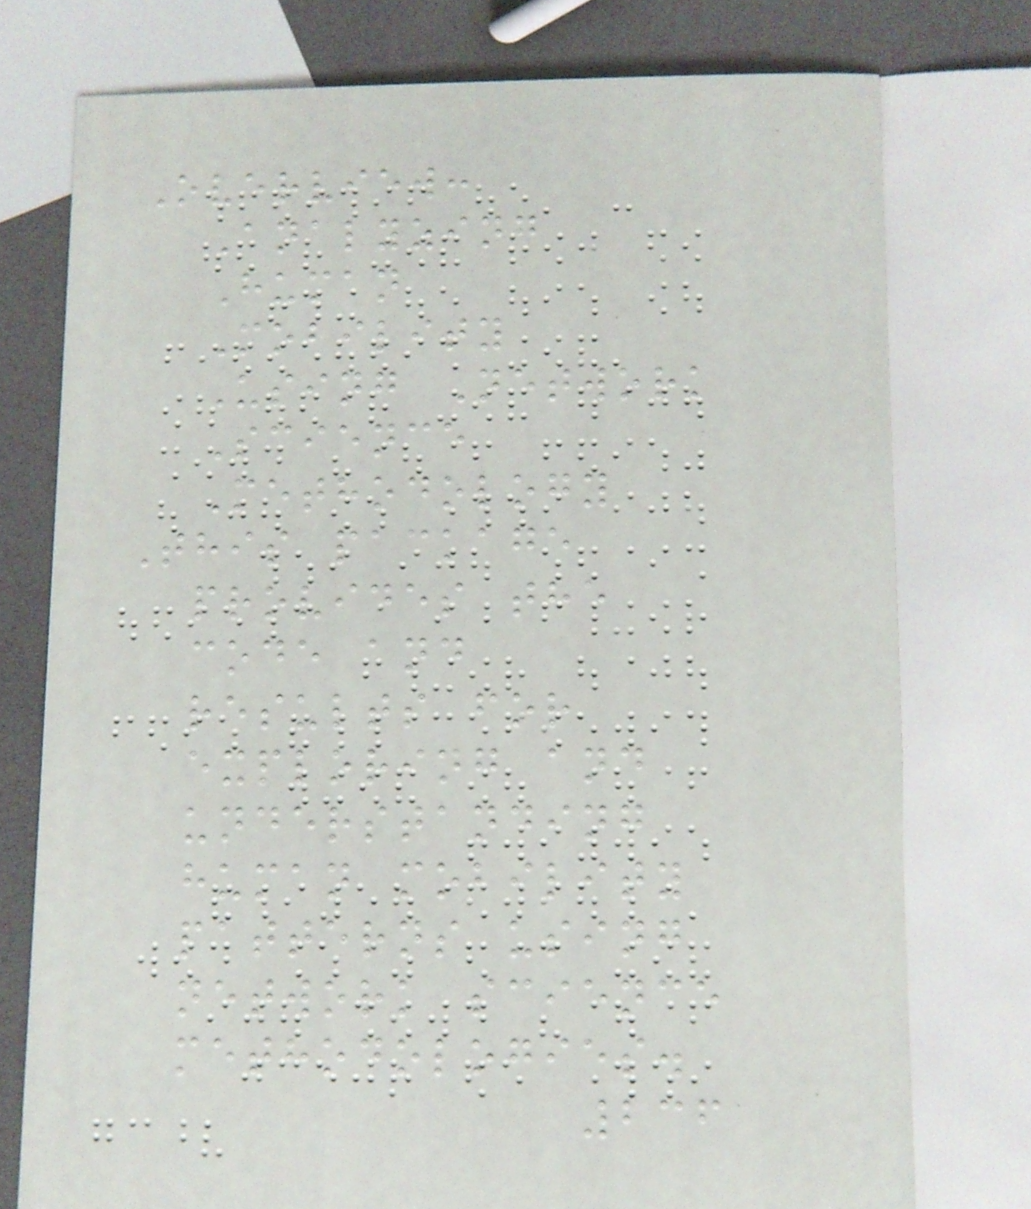Overview:
Analyzing
Human
Mobility
Using Network
Science
Methodology
This package
provides the
code and
results for
exploring and
understanding
human mobility
patterns using
network science
methodologies.
236
